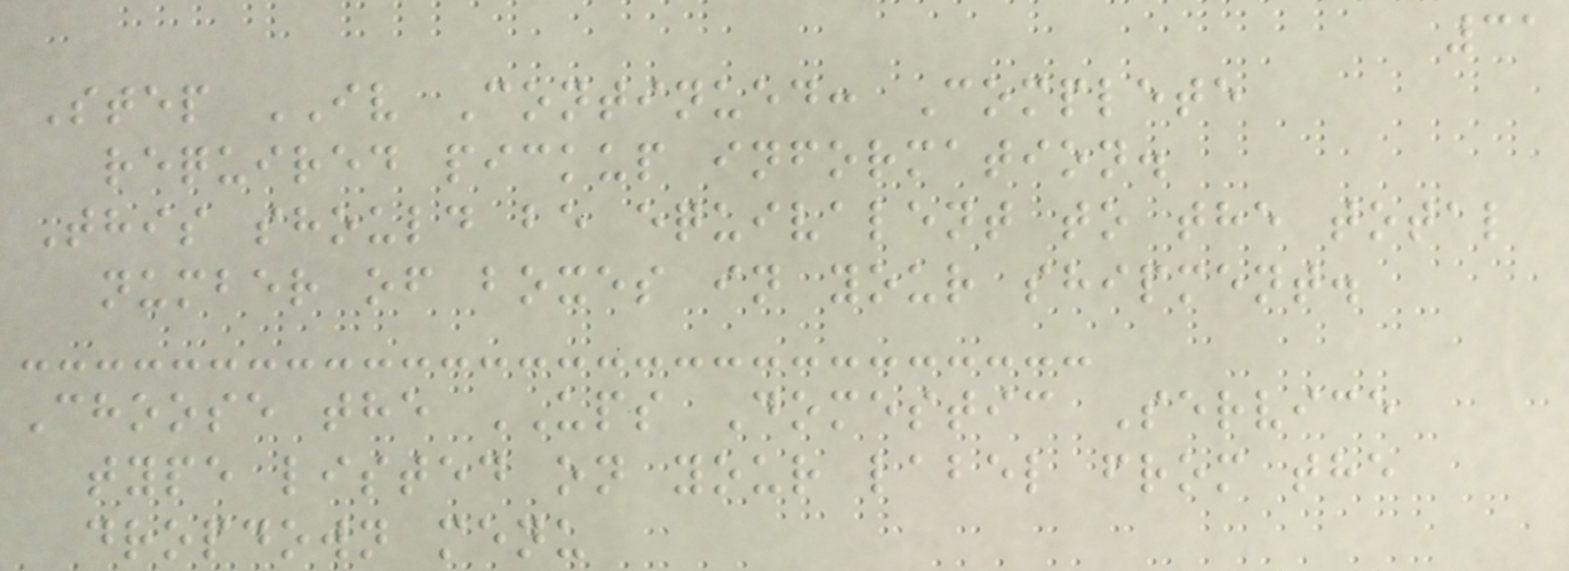31
Step IV Continued: Complete
required pickup information.
This should be equivalent to the total
number of boxes in your shipment.
Choose the UPS Domestic Service
type listed on your label from the
dropdown menu
